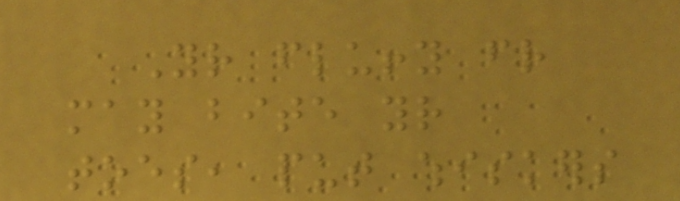Your fluffy friend
may bite your
toes, put whiskers
